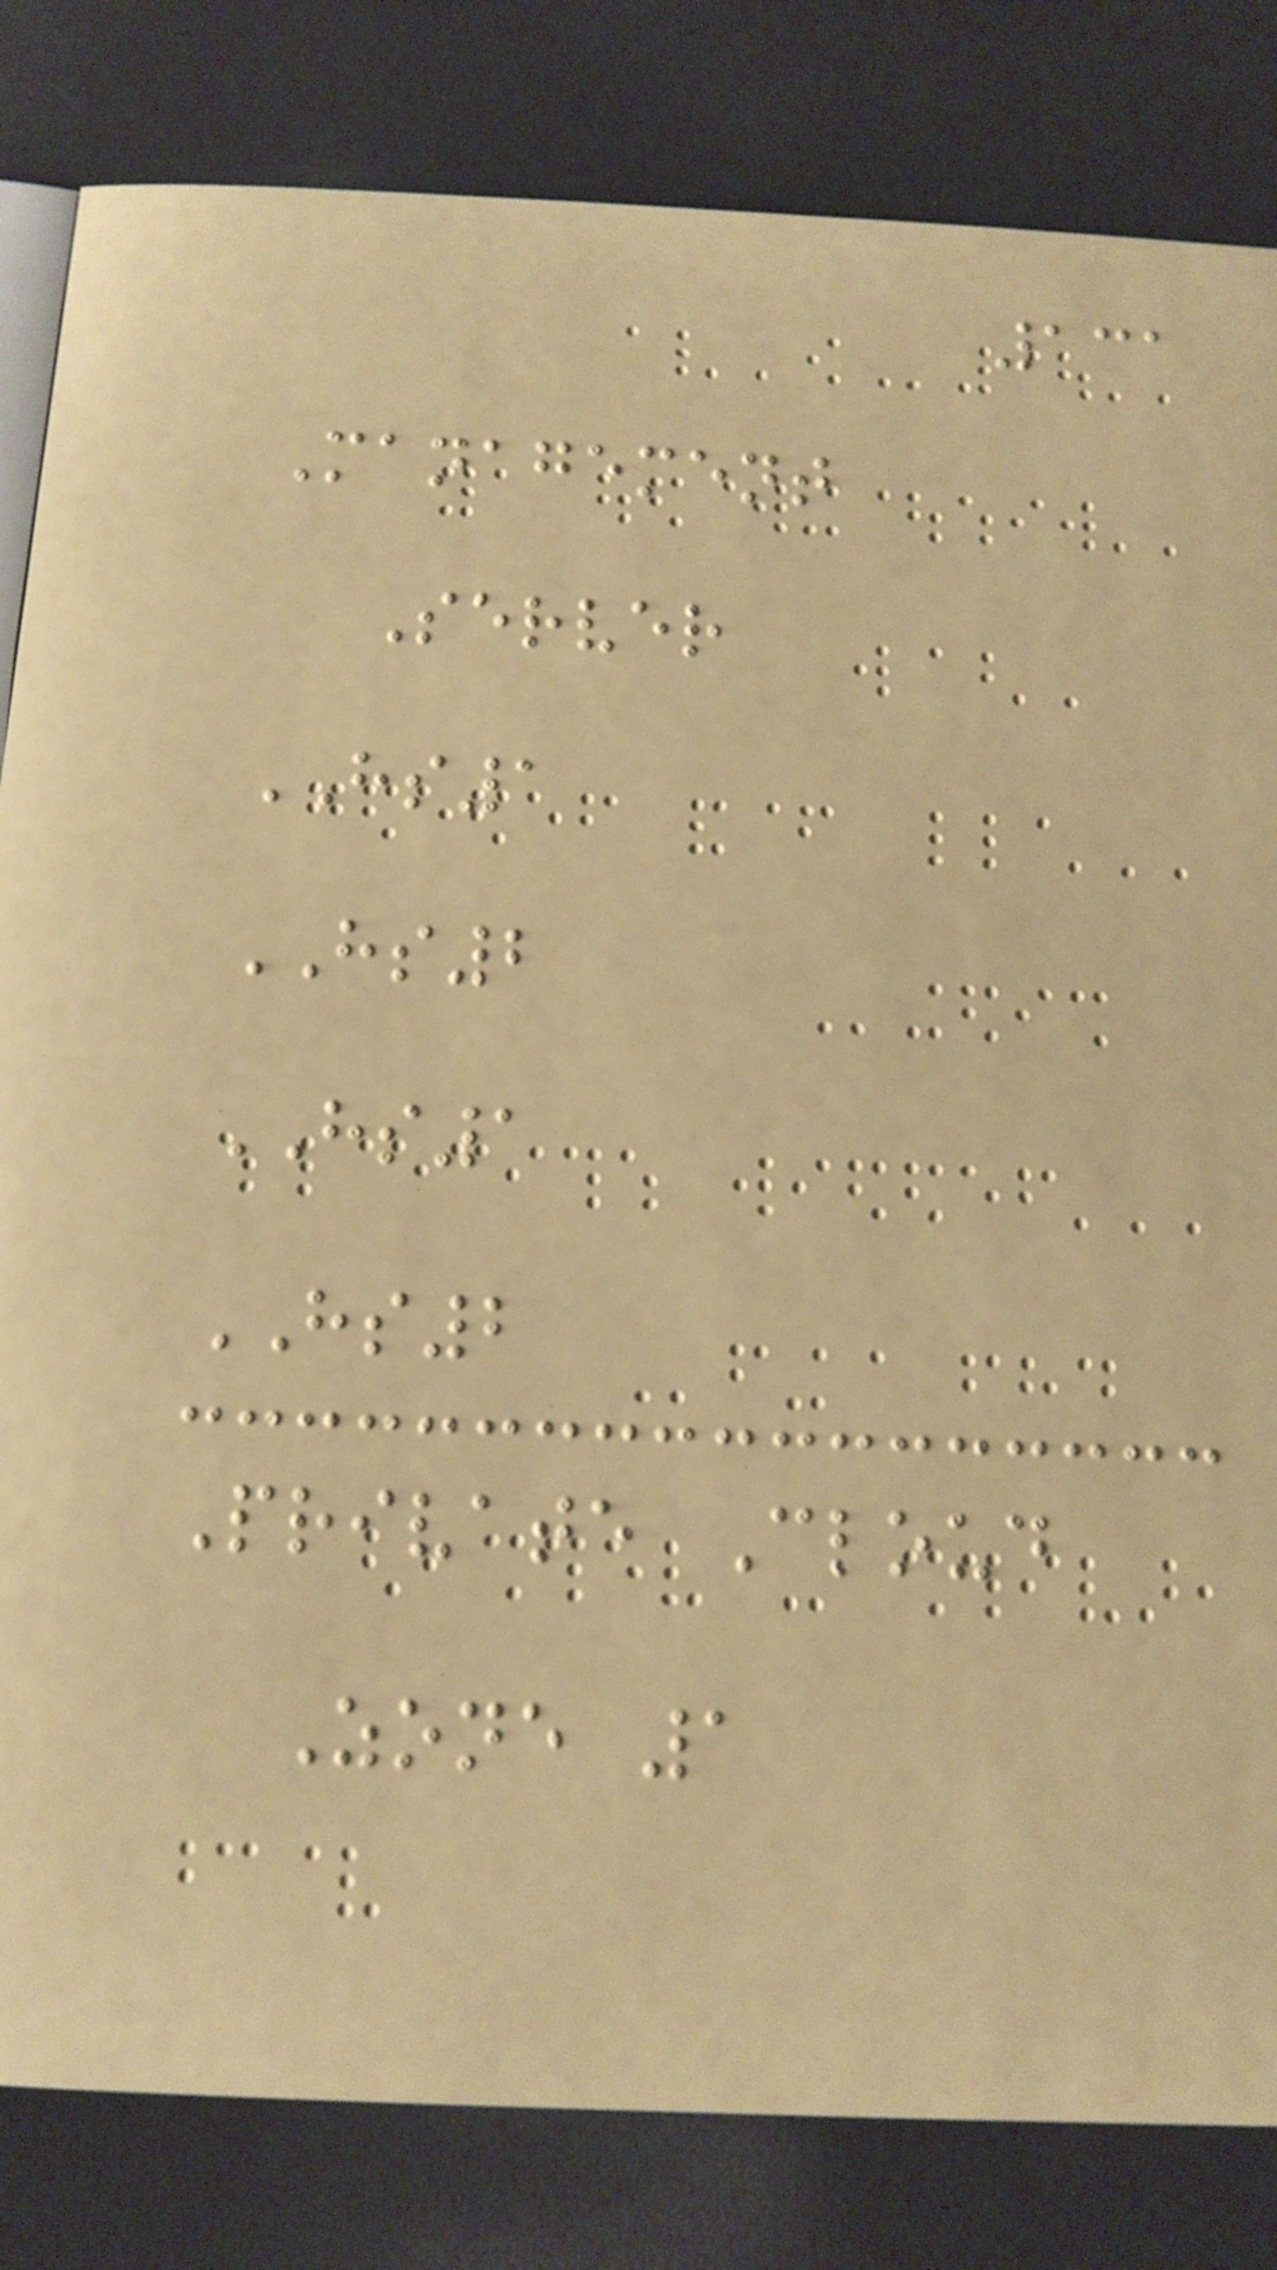131
Management
Server
HS1
HS2
HS1
HS2
Private Cloud
Zone 1
